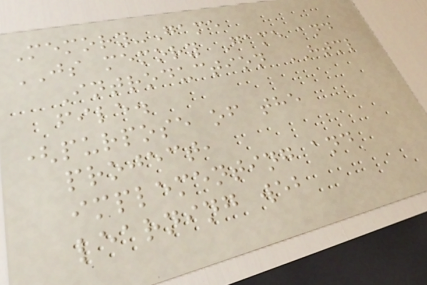Memory-Game
JS memory Game and
Introduction HTML
file.
(purpose of the
project,
implementing and
learning web
